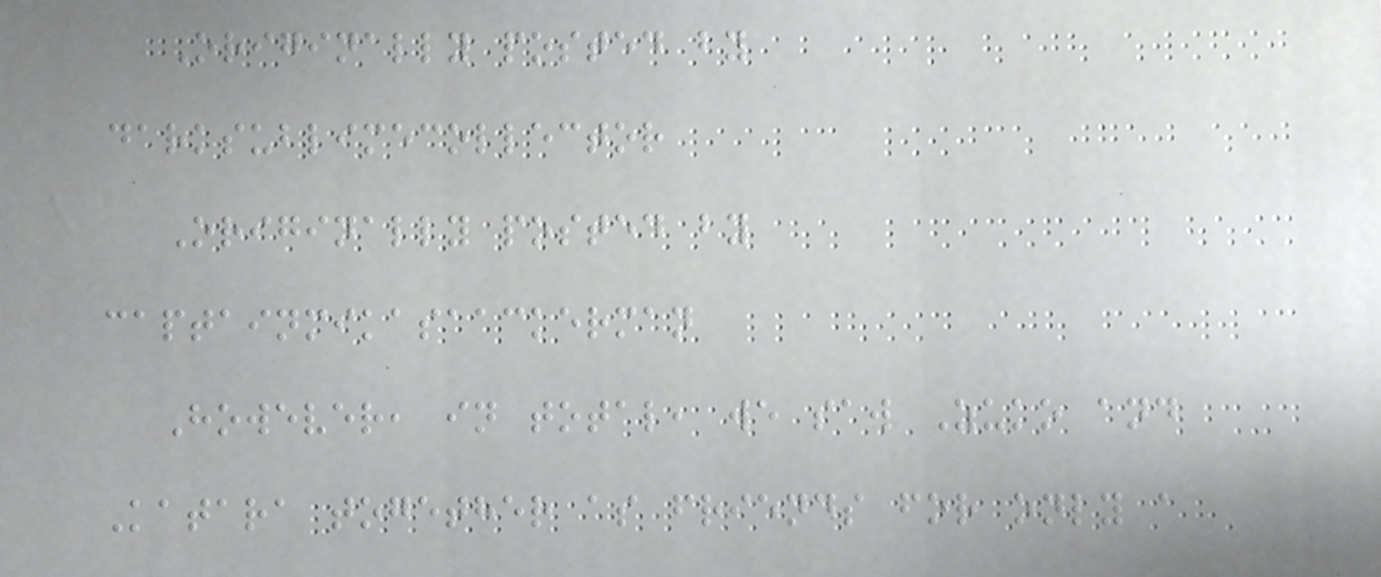Originally posted by
darksublimecollector
Originally posted by
captainmikasaackerman
However, in total, we saw Zuko and
Katara together as friends for only a
